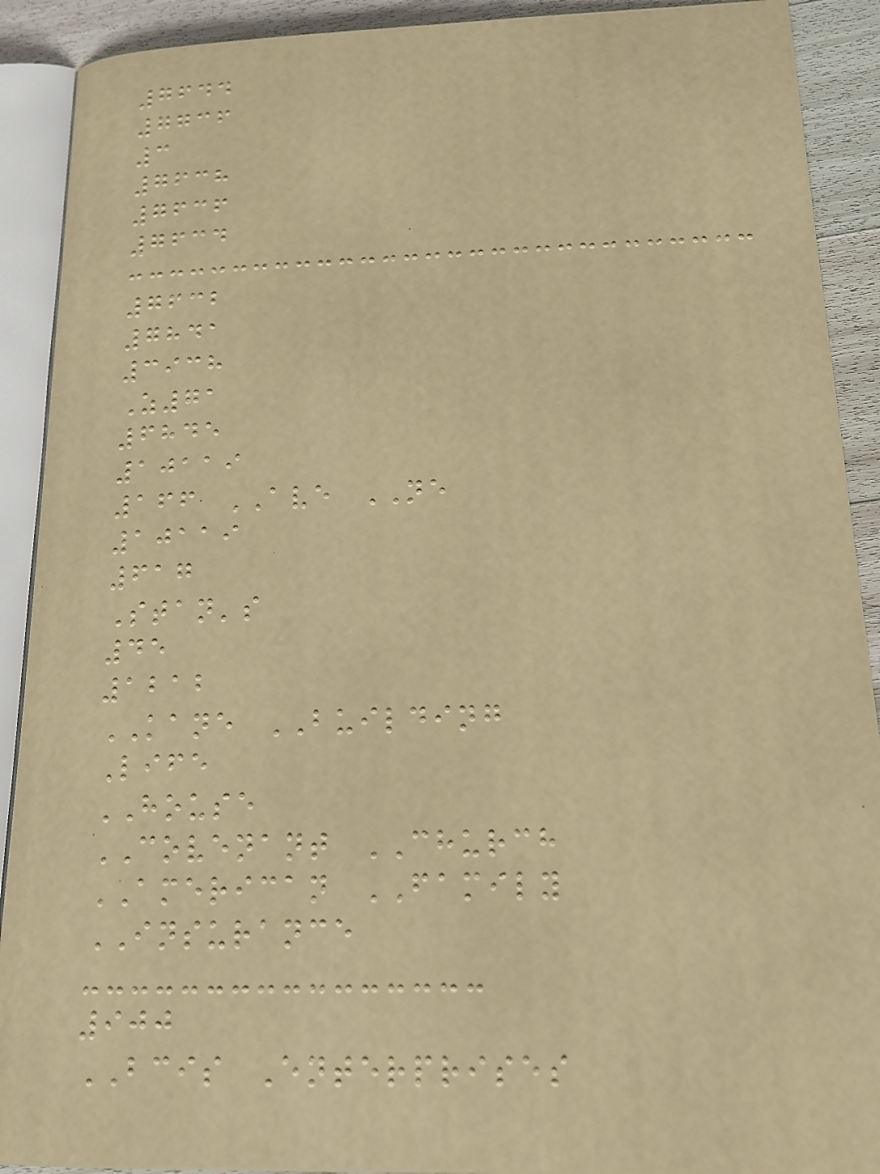7644
7736
3
7638
7636
7634
7632
7841
3938
Z71
6845
10119
166 AVE NE
10119
617
Stan's
45
1212
KANE BUILDING
Life
HOUSE
COVENANT CHURCH
AMERICAN FAMILY
INSURANCE
900
BCIS Enterprises
